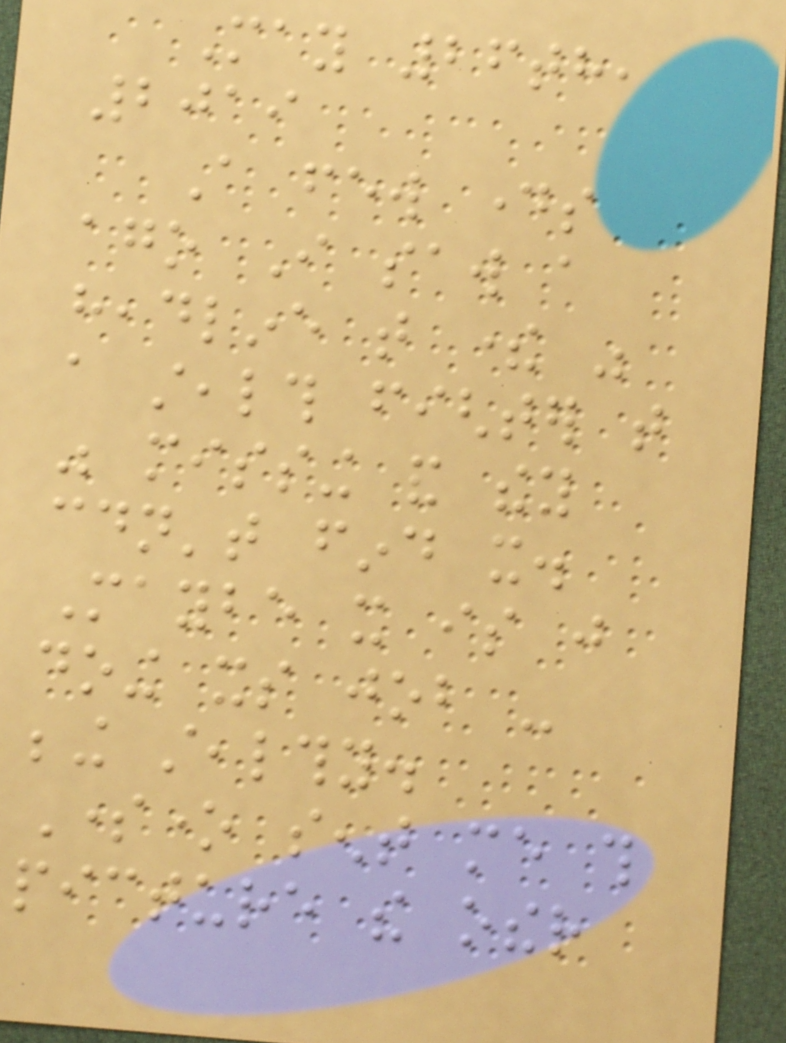May 26th,
2019
A few days
ago I saw a
headline that there was
a stealth fighter that
was missing and they
couldn't find it.
Maybe it is just
doing its job -
being stealthy.
Someone sent me this
picture the other
